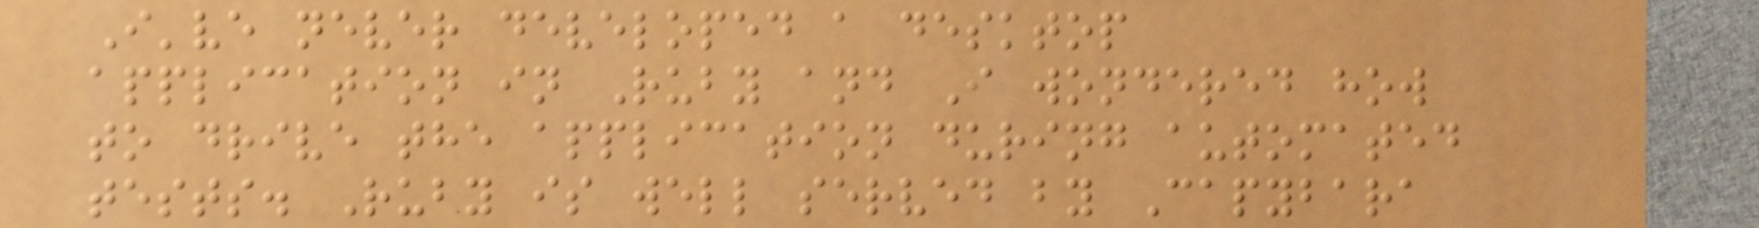I've never developed a desktop
application in Ruby and I wondered how
to drive the application during automated
tests. Ruby is well served by Capybara
